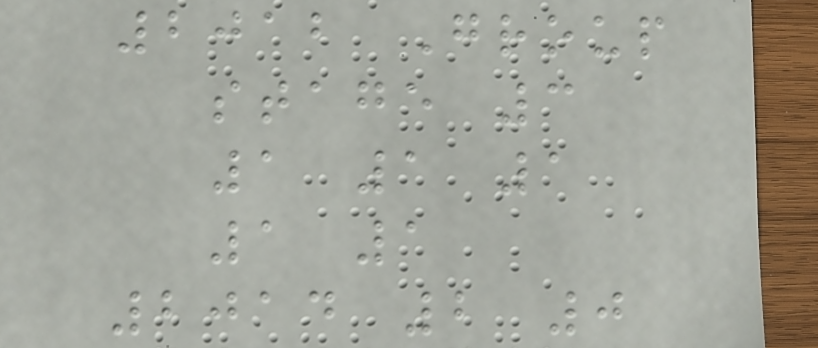2012 Group
stage 3
1 1 1
1 1
2014 2 0
